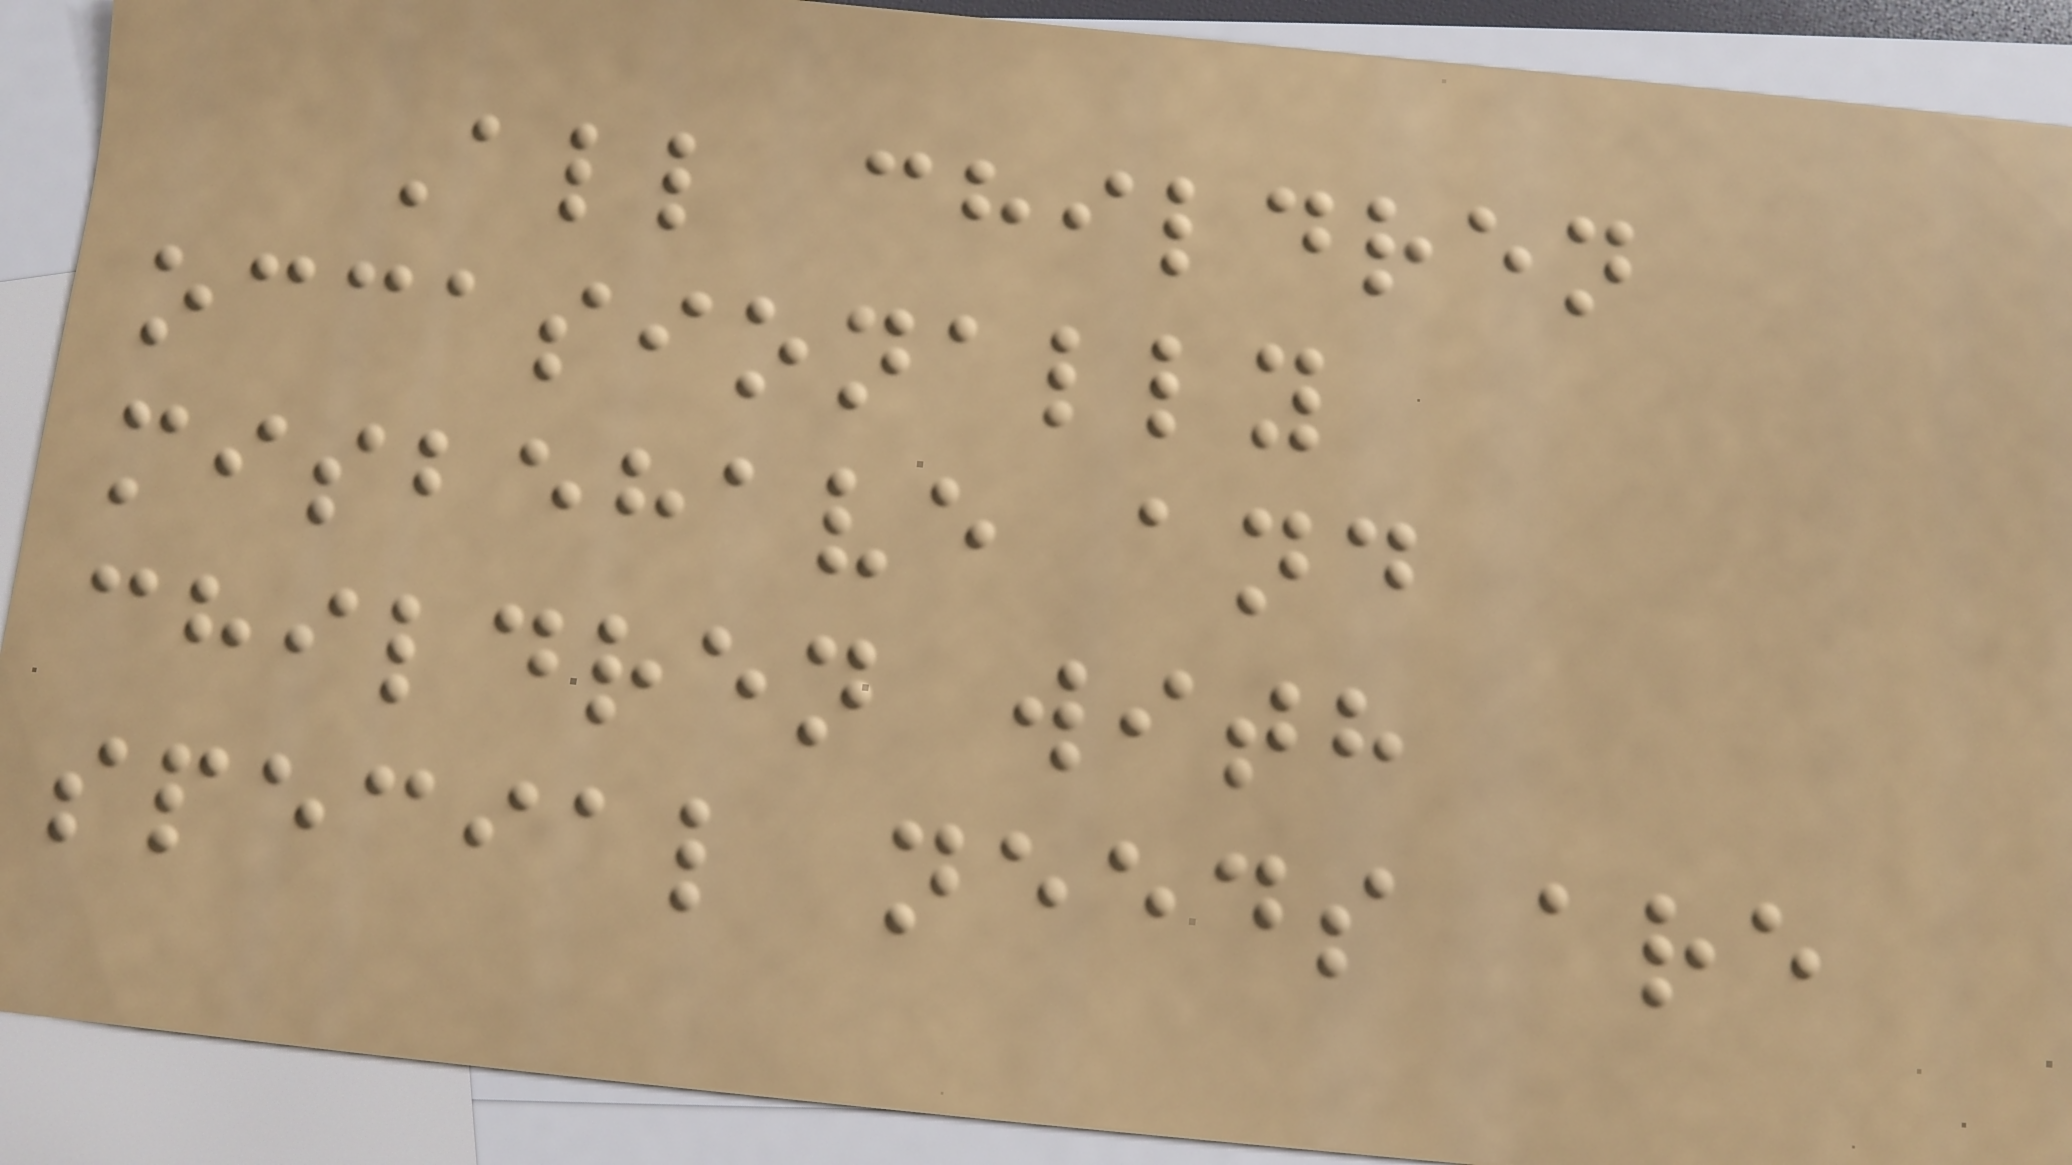All children
occasionally
misbehave and
children with
special needs are
